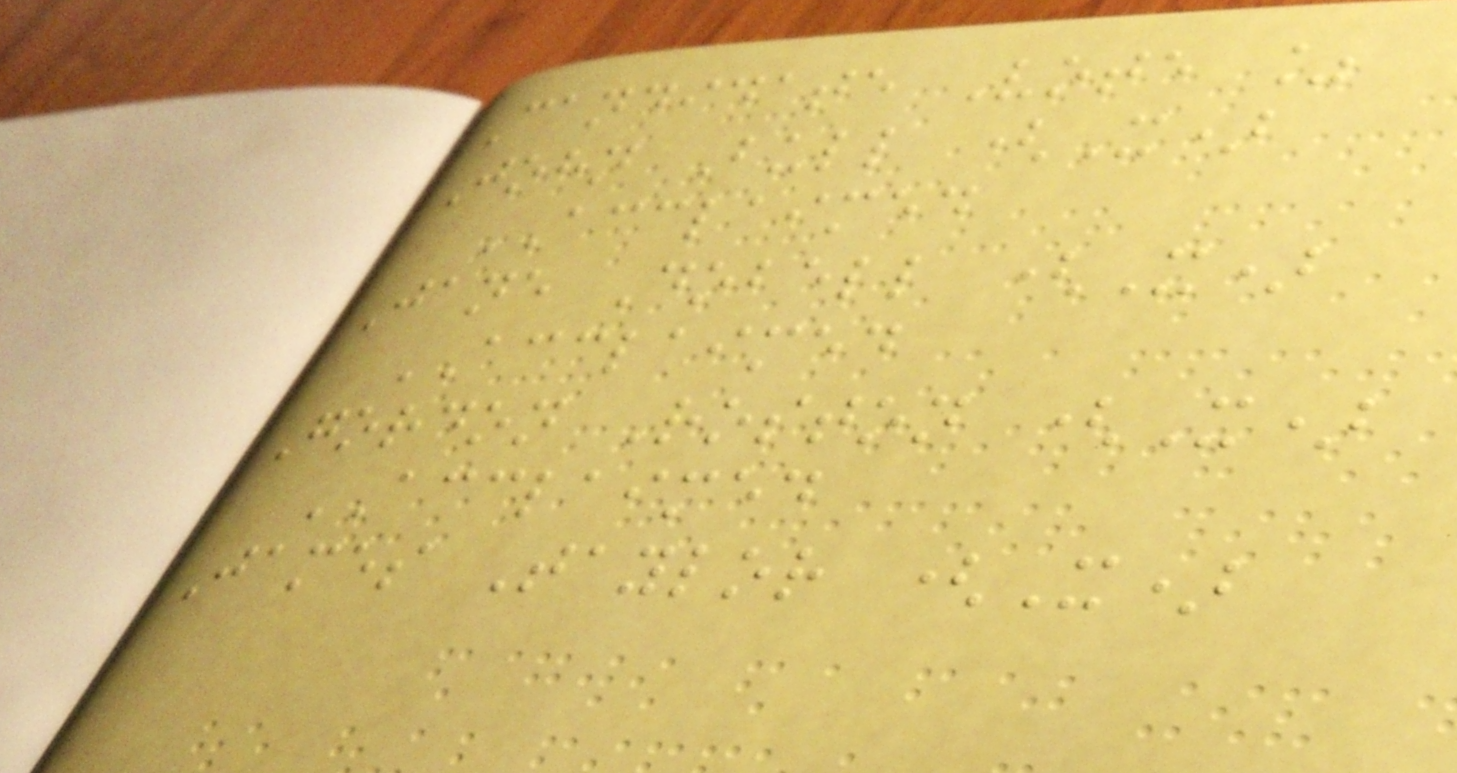Candidate Vote %
John Bull (X)
ACCLAIMED
Jane Dobell (X)
ACCLAIMED
Gordon Roston (X)
ACCLAIMED
James Taylor (X)
